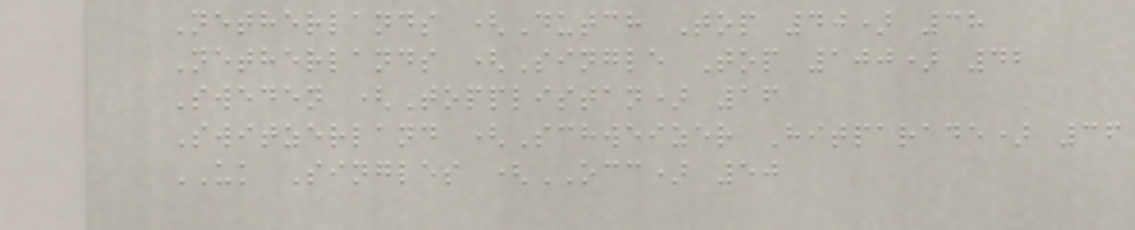Netherlands (Dutch Top 40) 38
Netherlands (Single Top 100) 42
Sweden (Topplistan) 16
Switzerland (Schweizer Hitparade) 36
UK Singles (OCC) 50
